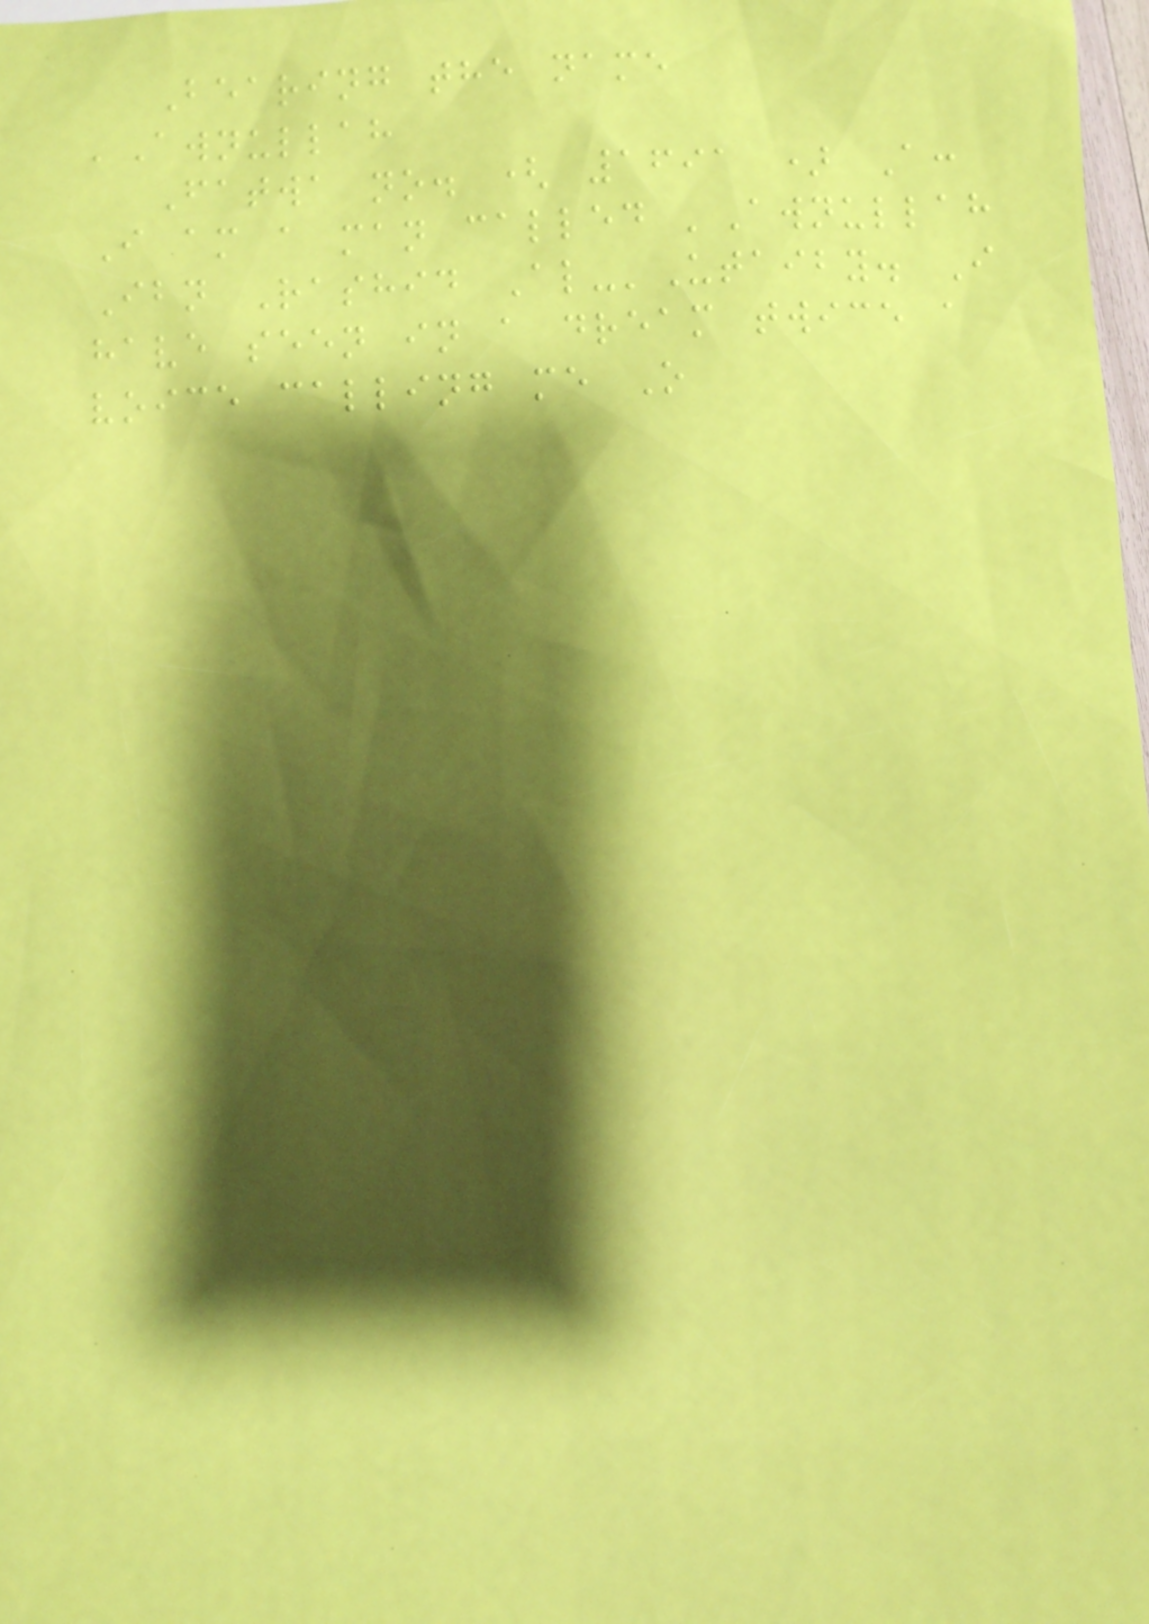Bearing the name
'Awnullah
Fatwa no. ( 1691 ) A:
I am a man called 'Awnullah
Ibn Rashid Al-'Utaiby. I
have seen in a dream twice a
voice calling me O
